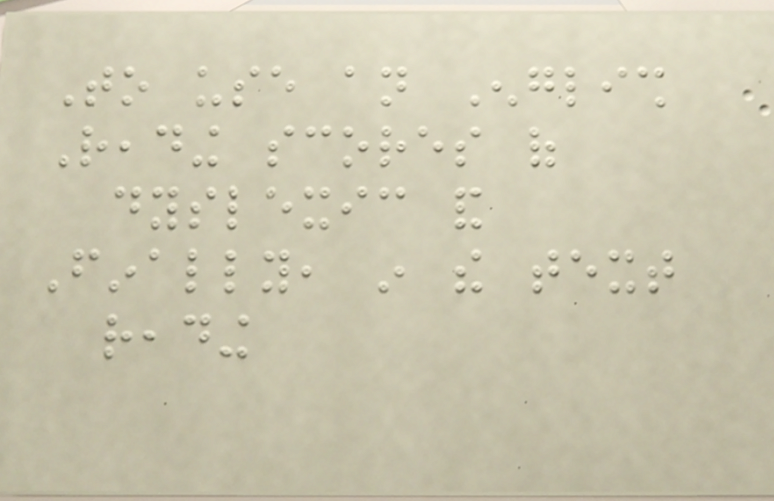To use an English
Reading scores of
dyslexic and
Finally, in the text
reading
